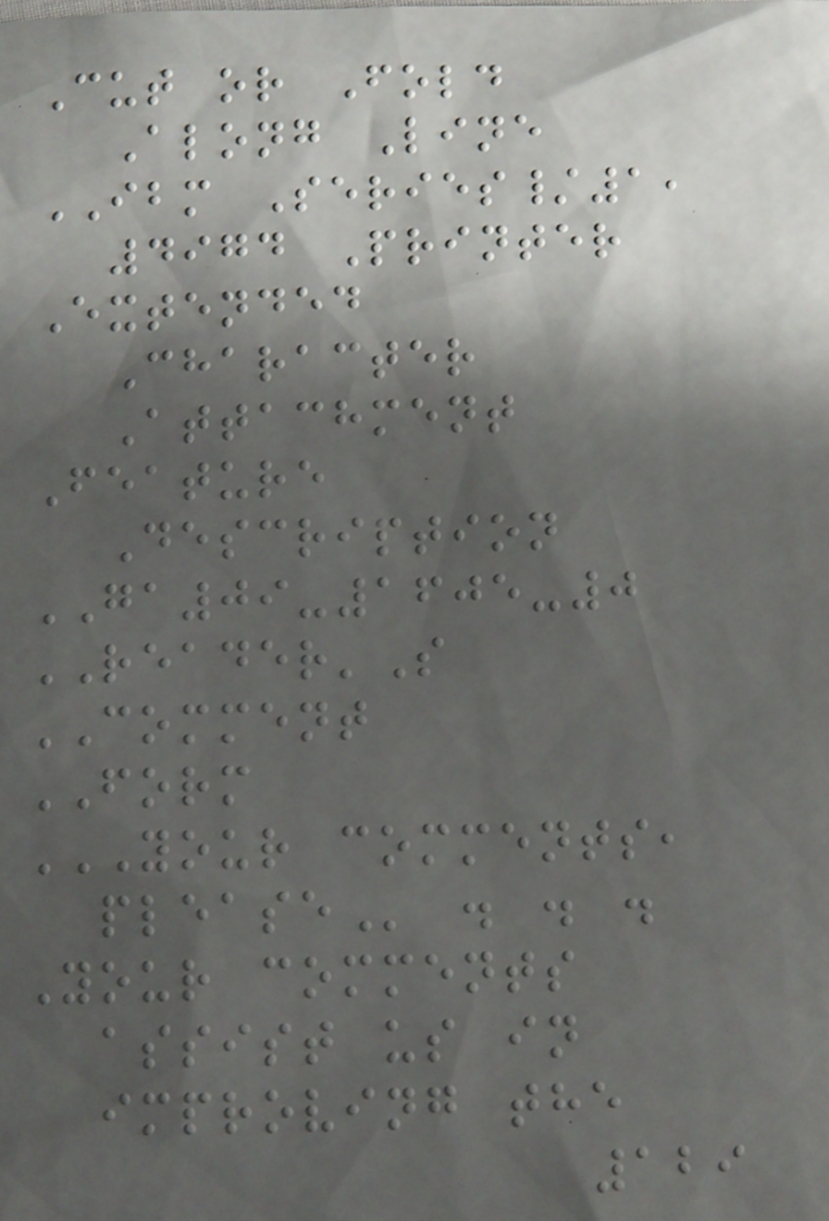Cut or Fold
Along Line
IBM Series/1,
4974 Printer
Extended
Character
Attachment
Feature
Description
GA09-1605-0
READER'S
COMMENT
FORM
YOUR COMMENTS,
PLEASE . . .
Your comments
assist us in
improving the
129
